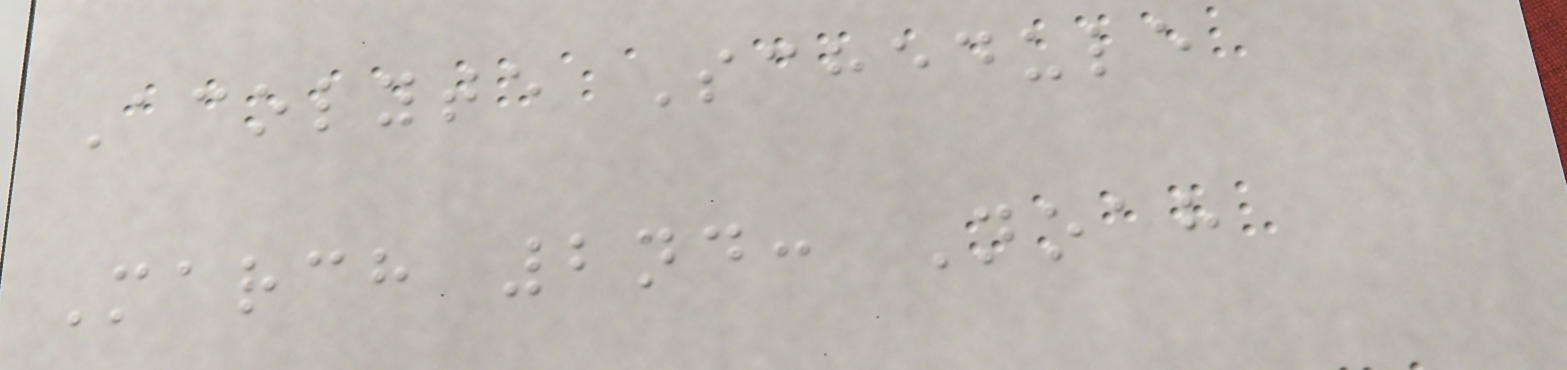Acolyte Schedule
March 2nd: Noah
